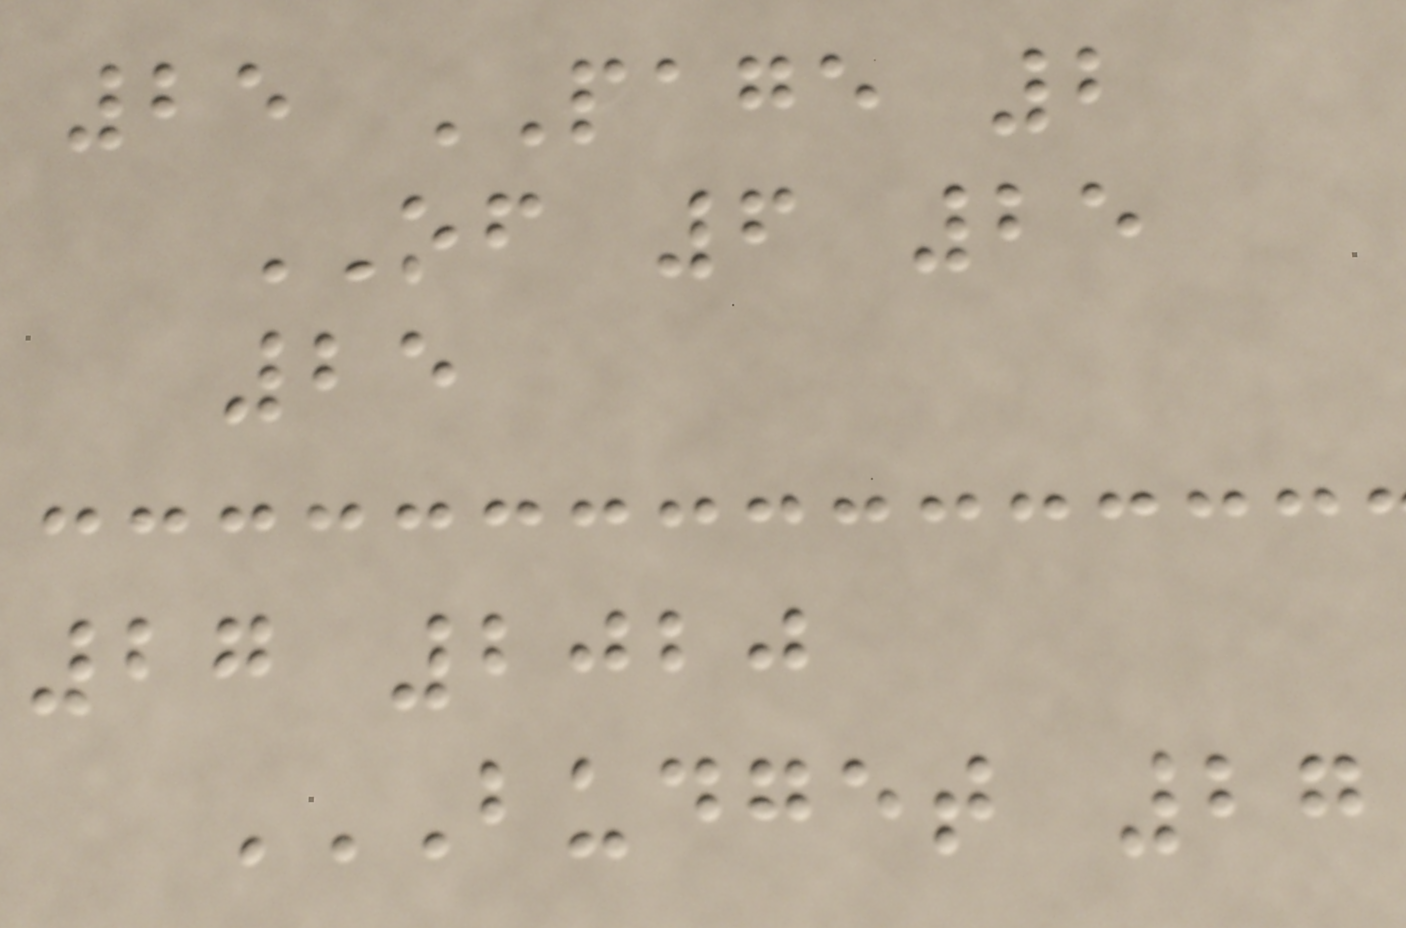25 PAGE 2
OF 6 25
25
27 2020
BUDGET 27
